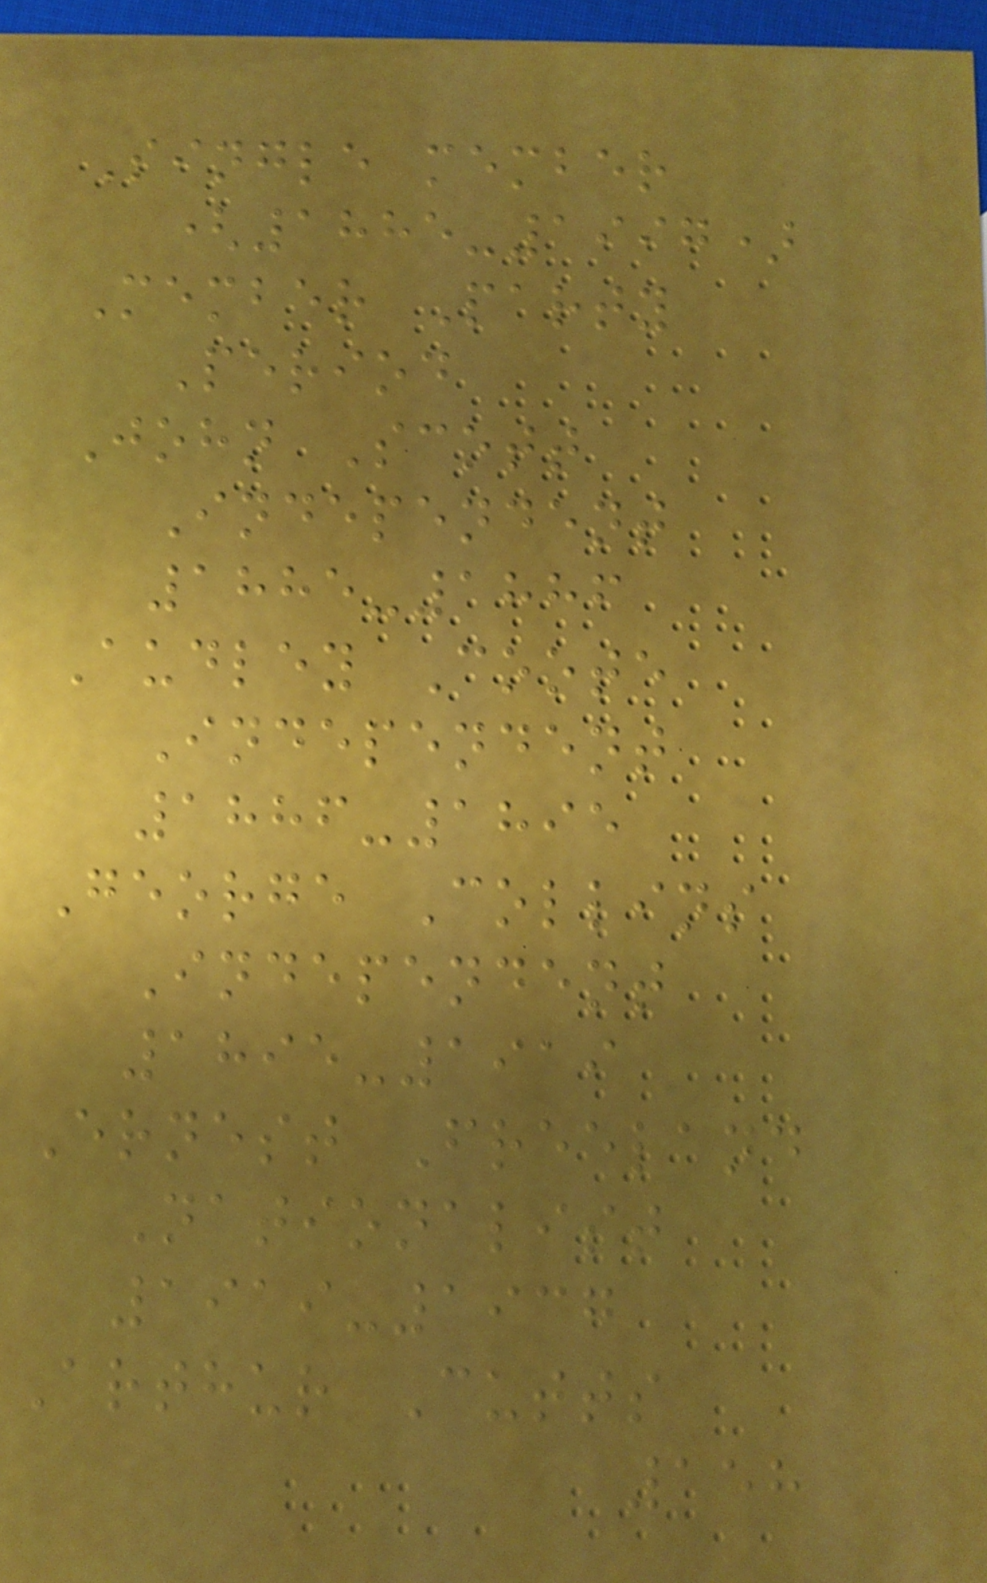Single member
(1885-1997)
Member Party
Period
John Scott
Independent
1885-1886
Audley Coote
Independent
1886-1895
George Collins
Independent
1895-1919
Ernest Freeland
Nationalist
1919-1937
Arthur Cutts
158
